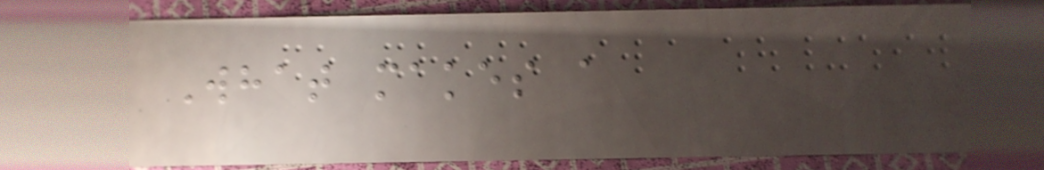What makes a
